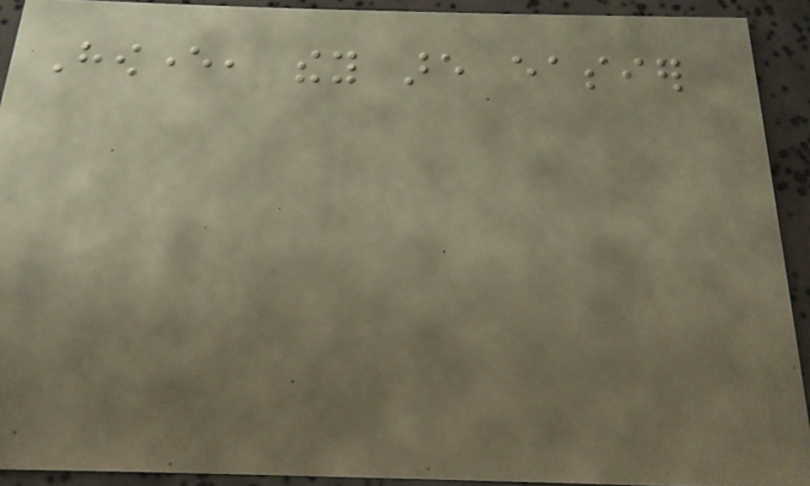However, they are easier
